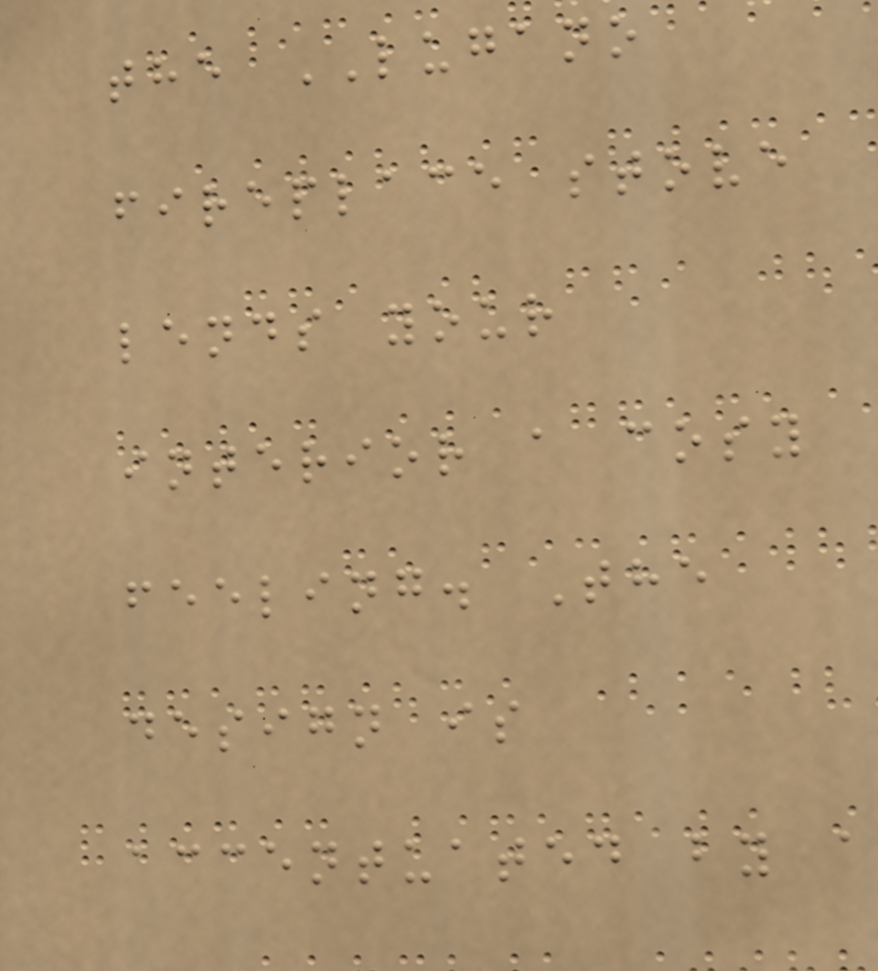the LUGANO
fireplace stove
lends your
interior a cosy
feeling. The
design is
accentuated by a
